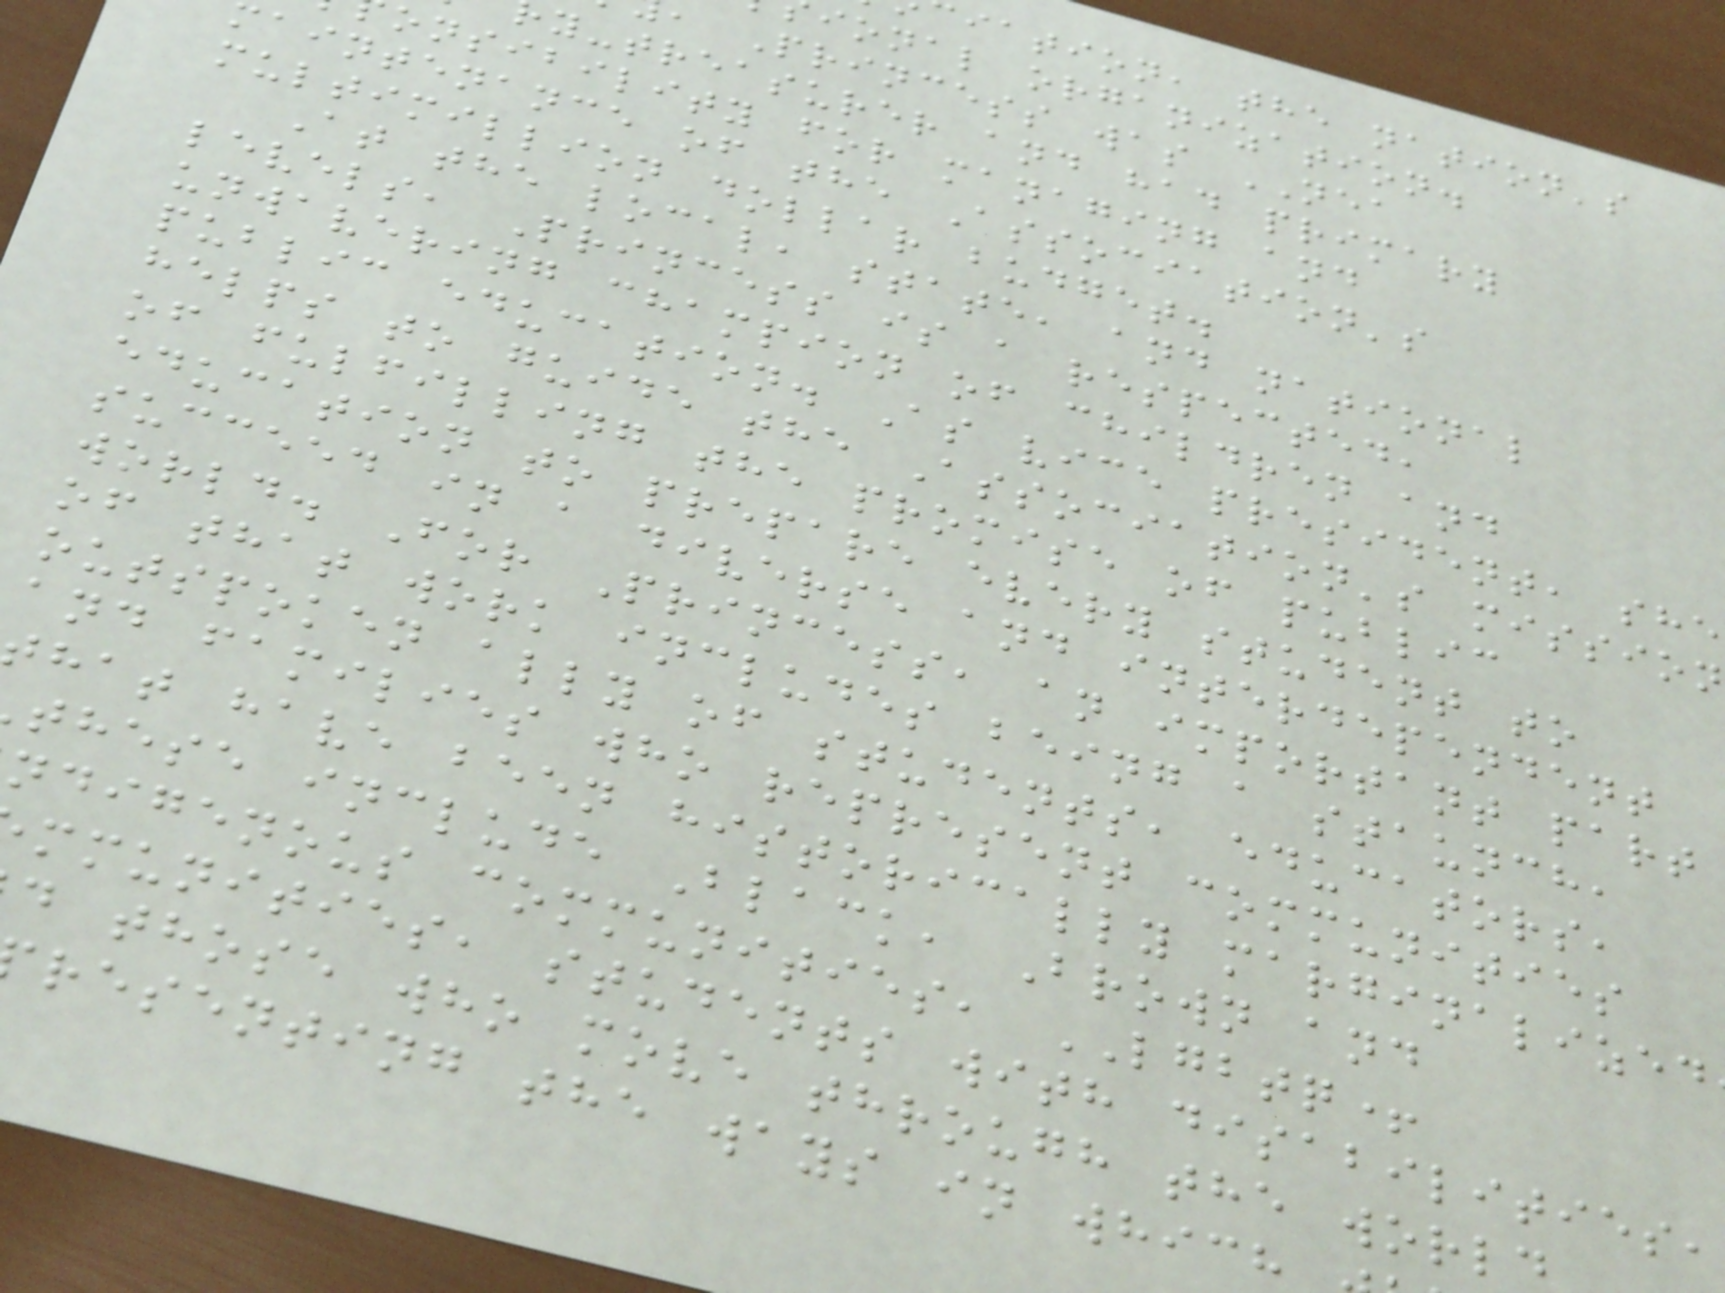iation, the nation's
ional organization.
, Princess was NEA
y-treasurer and had primary
onsibility for managing and
aintenance of the Association's
multimillion dollar budget.
At the local, state, and national
levels, Princess is a respected,
unwavering champion of children and
public education. As vice president, she
helps to guide the Association's mission
of fulfilling the promise of public
education to prepare every student to
succeed in a diverse and interdependent
world. For Princess, an important part
of that work includes being a staunch,
outspoken ally of students, educators,
and families who represent communities
hat have been historically marginalized
these include Black, Brown and
ndigenous communities, LGBTQ+
mmunities, students with disabilities,
d those who move through the world
resenting the ways in which
